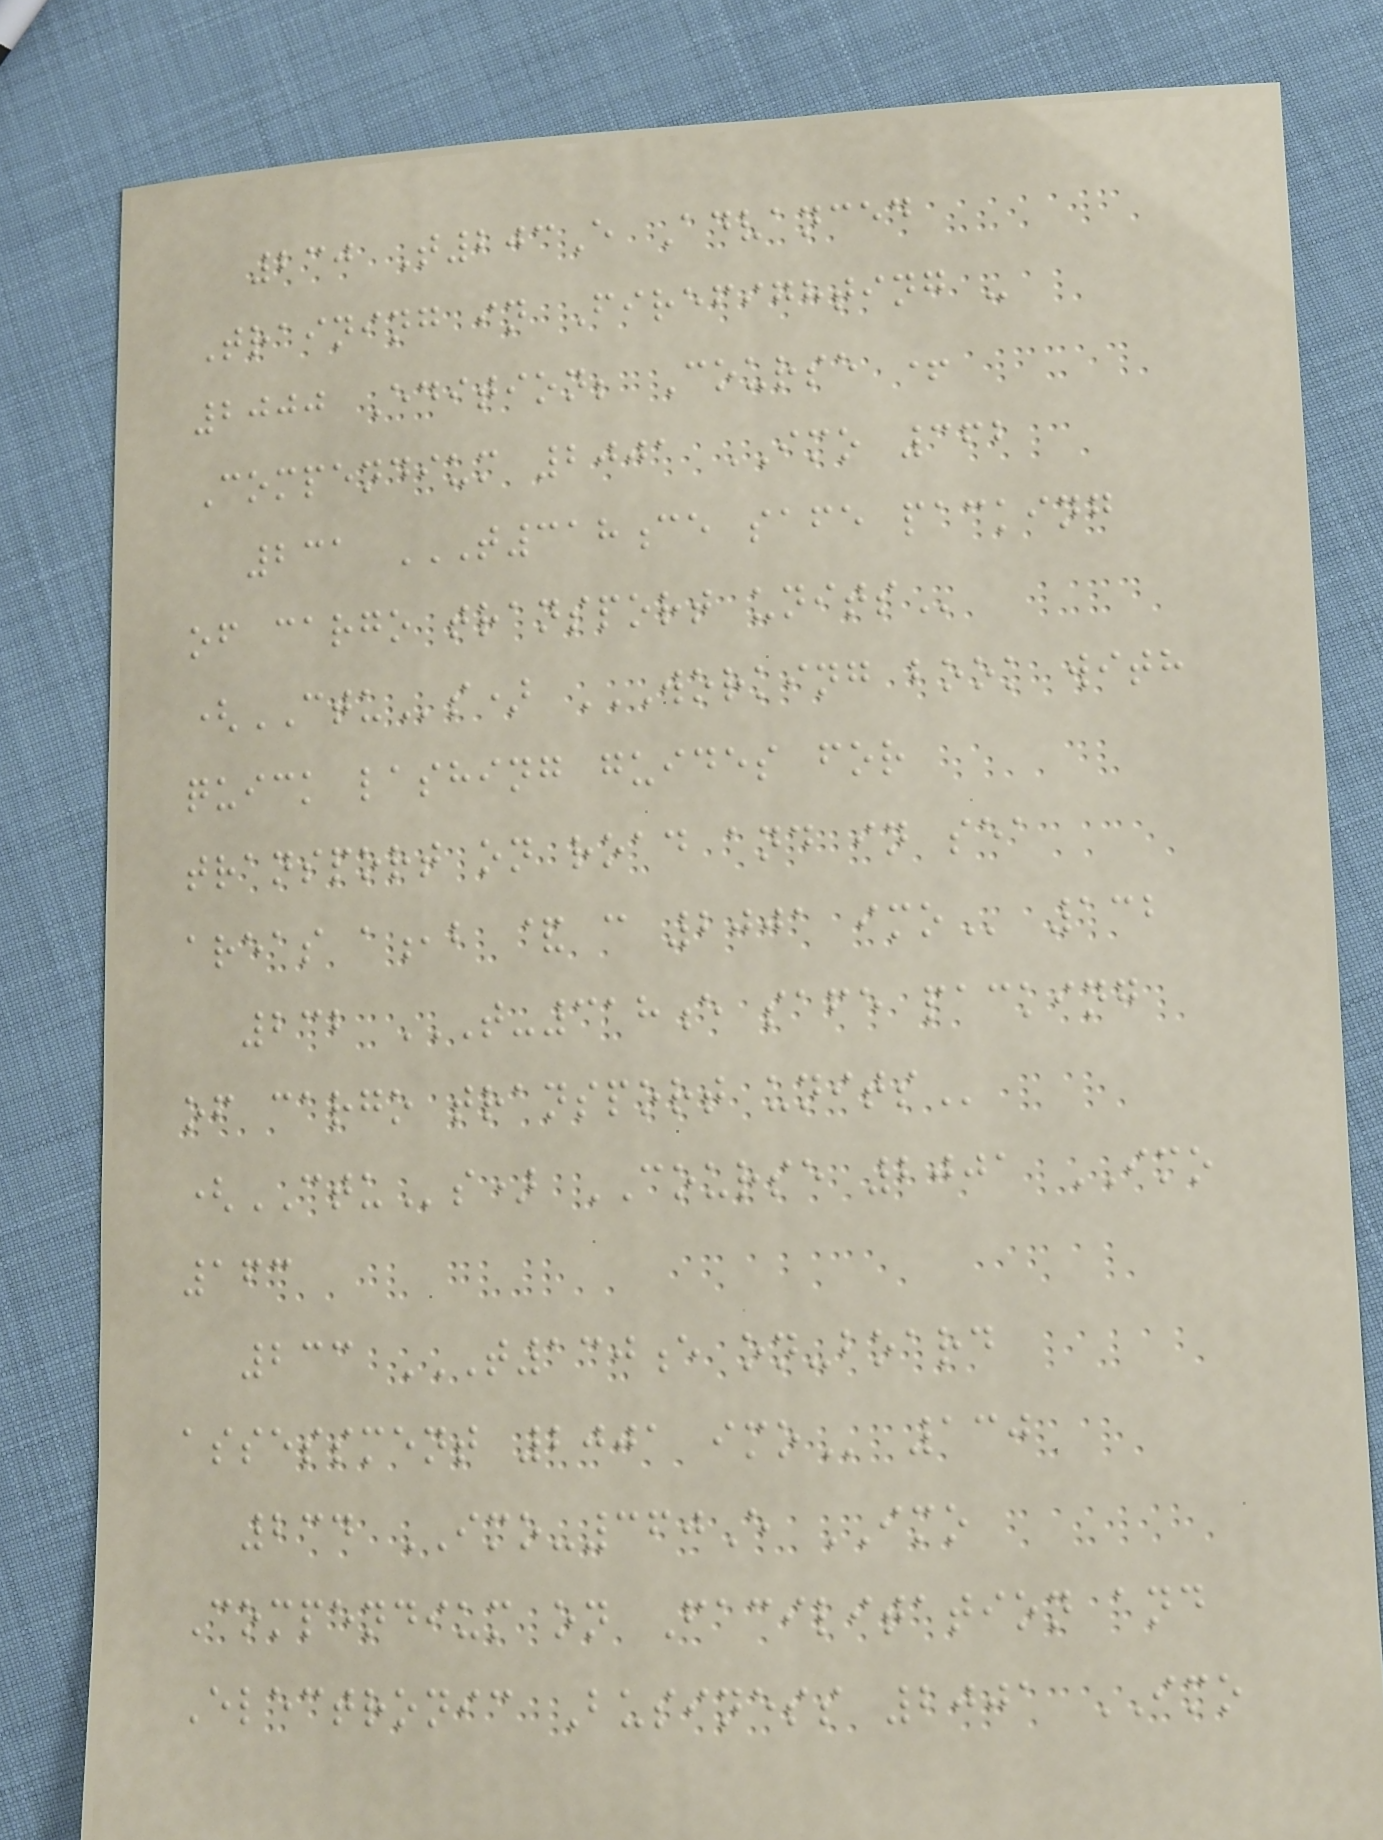230 T203E Advanced
Training in Firefighting -
2000 Edition; Course +
Compendium 2001 IMO 362
231 T318CE SAFE PACKING
OF CARGO TRANSPORT UNITS
(CTUs) WORKING BOOK WITH
QUICK LASHING GUIDES FOR
TRANSPORT ON ROAD AND IN SEA
AREAS A,B & C 2001 IMO 132
232 T-318E SAFE PACKING
OF CARGO TRANSPORT UNITS
(CTUs) COURSE 2001 IMO
163
233 T130E ON-BOARD
ASSESSMENT 2001 IMO 130
234 IMO-360E IMO
Compendium on Facilitation and
Electronic Business 2001 IMO
